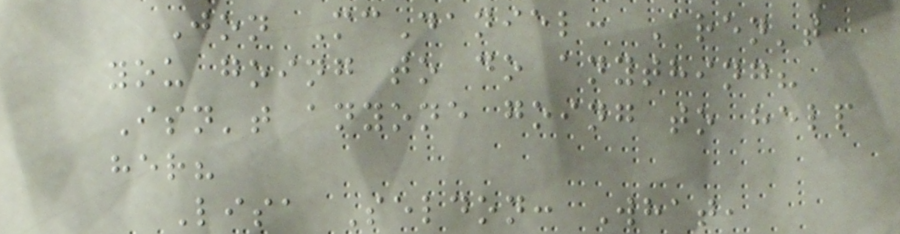Jon McDaniel: Aren't
you going to do anything?
Isn't anyone going to help
her?
Lisa Seldon: What,
